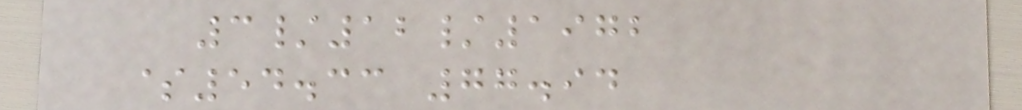3/12/1972
$54.33 77.94
